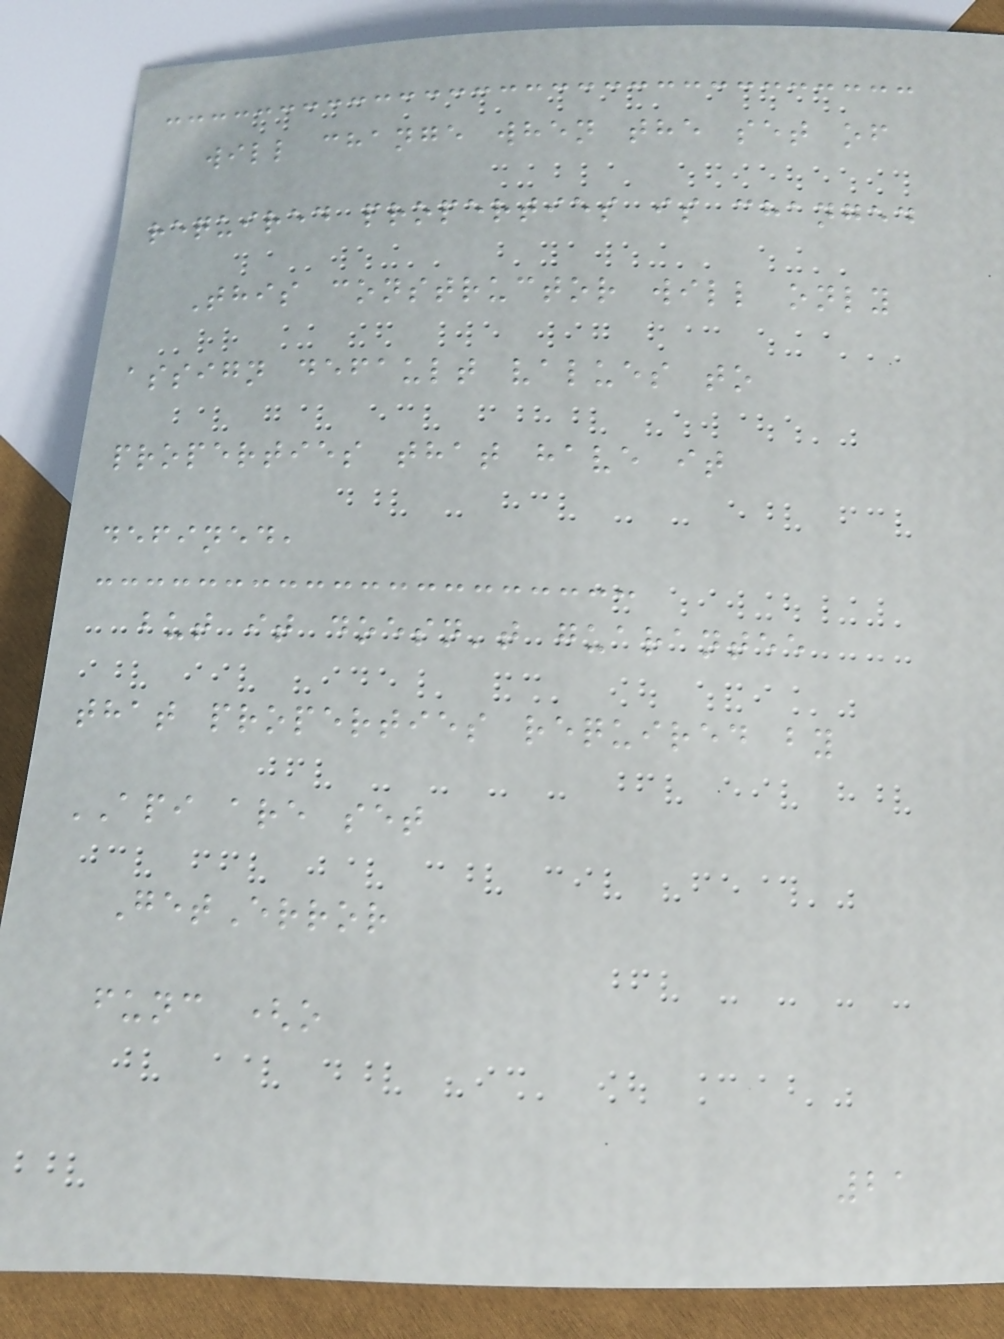will change when the set of
required properties is changed
This constructor will only
assign default values to
properties that have it
defined,
but it doesn't guarantee
that properties required by
API are set
GetError
func (o
21
